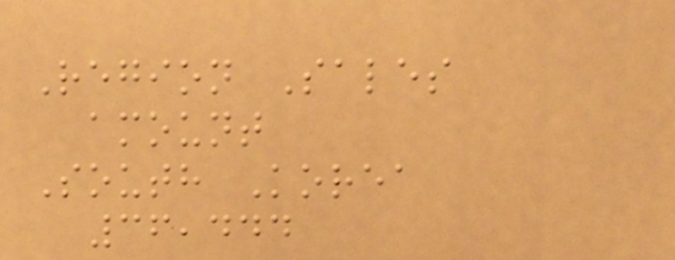Region Sales
amount
South Korea
36,444
